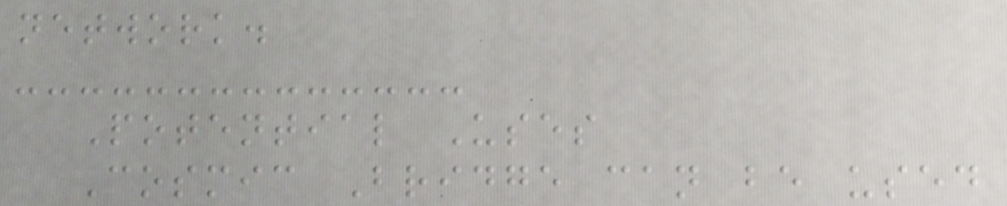network.
Potential Uses
Cosmic Bridge can be used
